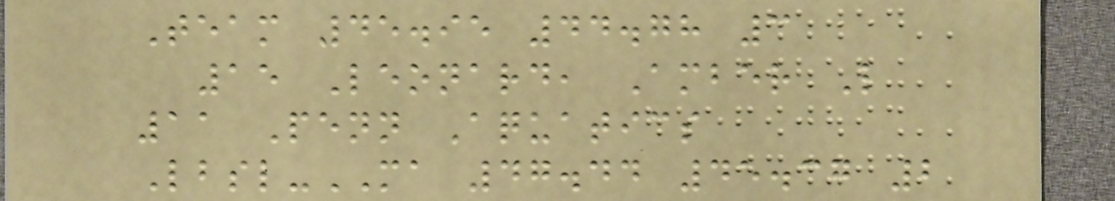Team 45.95 44.78 3
15 Leonard, Amber L
11 Penn Aquatics
Lbsl-MA 47.44 45.37 2
